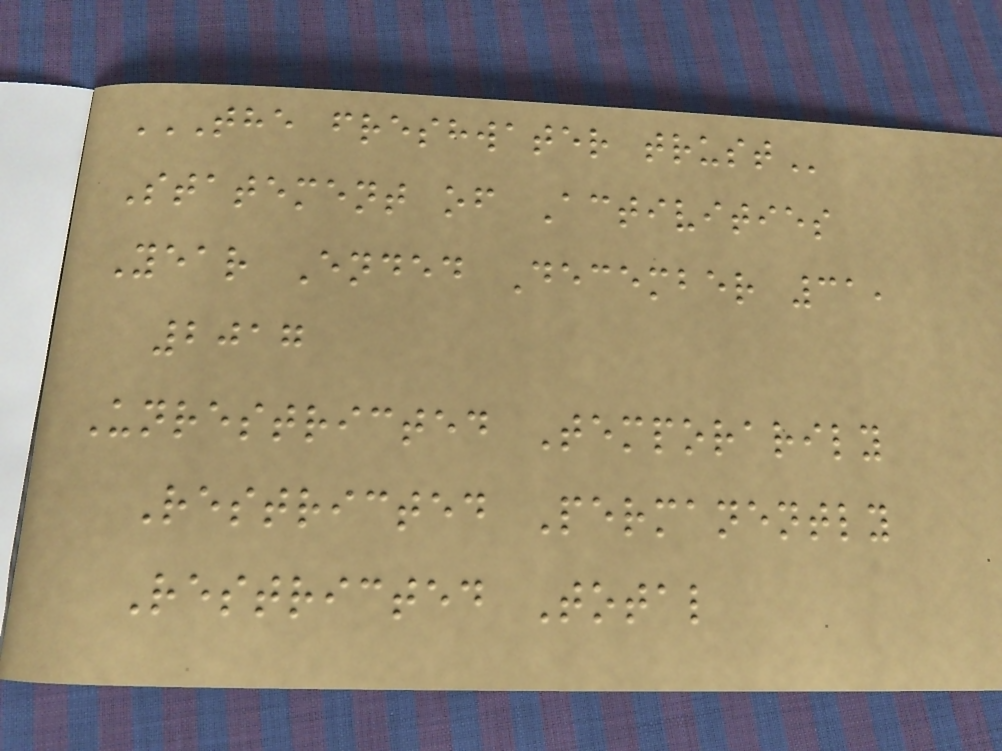THE FRESHWATER TRUST
Statement of Activities
Year Ended December 31,
2017
Unrestricted Temporarily
Restricted Permanently
Restricted Total
